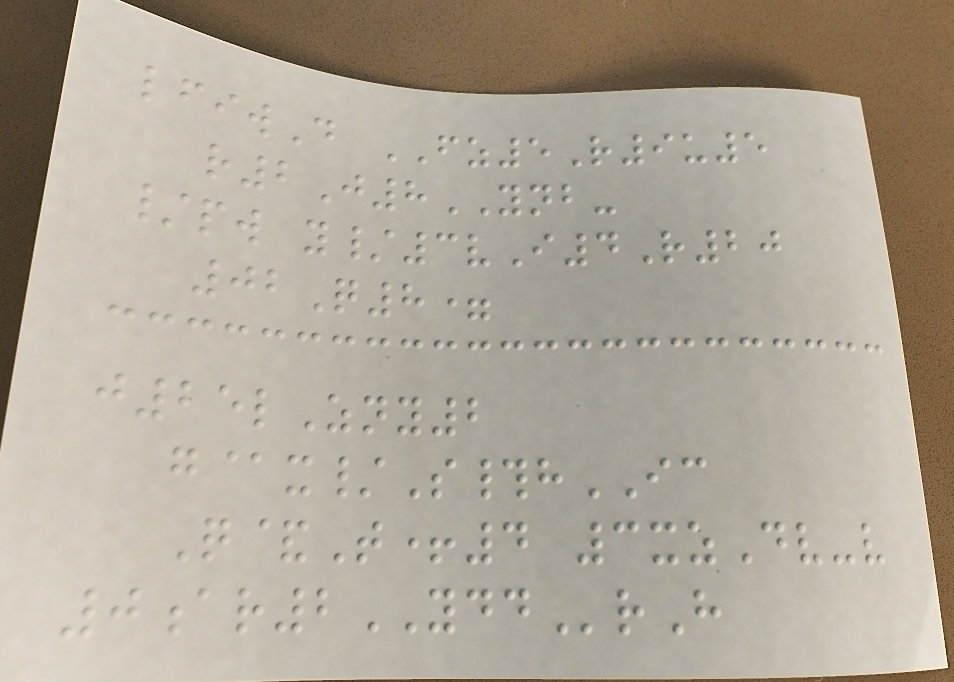lfiwD FZ5R9u5
r2J8YNB-
/pw y/3vI4R20
02Q8=
j25lZny2
g@x/S#hIC
Q&T+4 3xzDv-v
0ar2YDDrH
